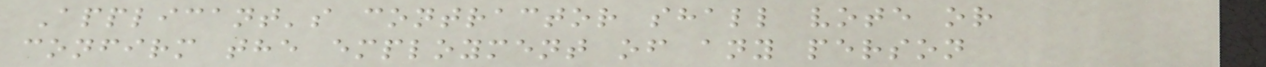Applicant's contractor shall vote or
confirm the employment of any person
